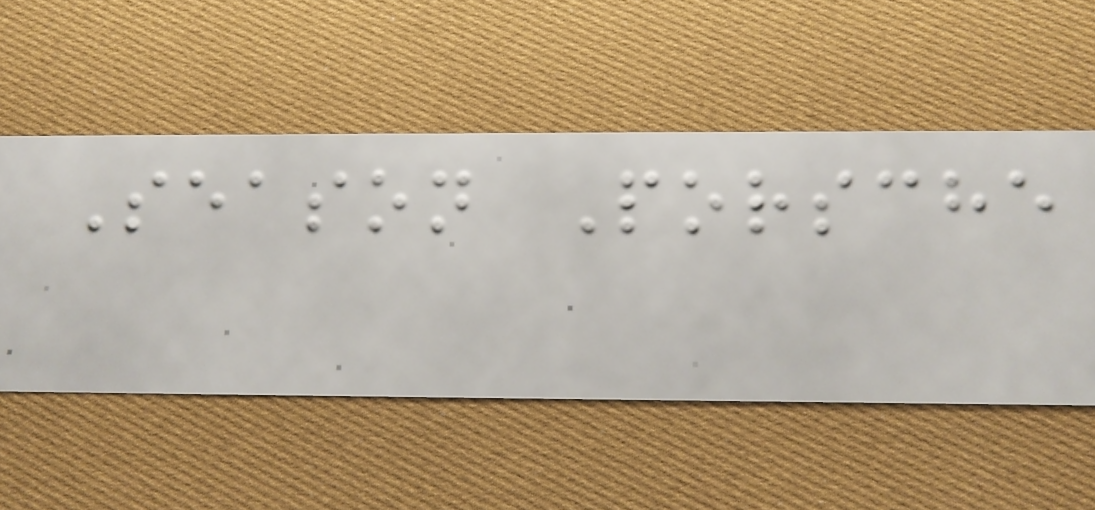Season Porsche
